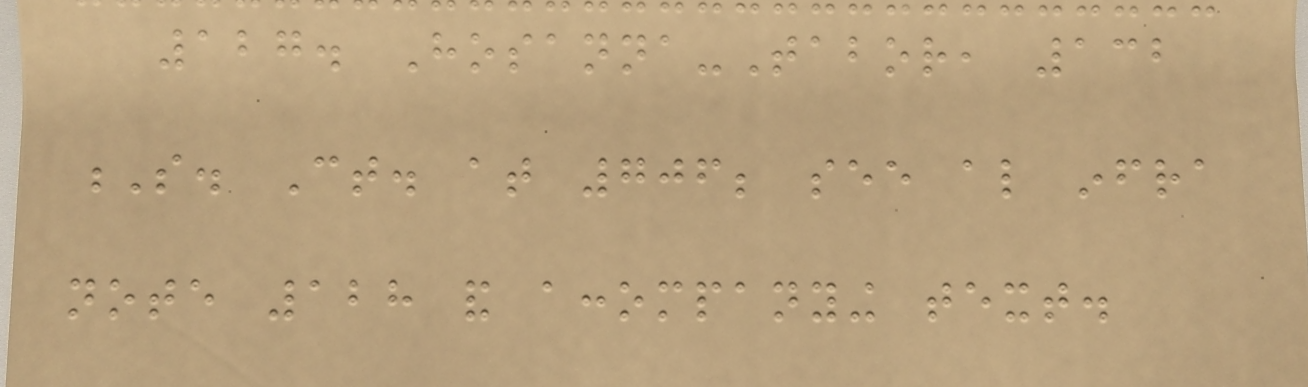127. Hosanna-Tabor, 132
S. Ct. at 706; see also infra
note 128 and accompanying text.
